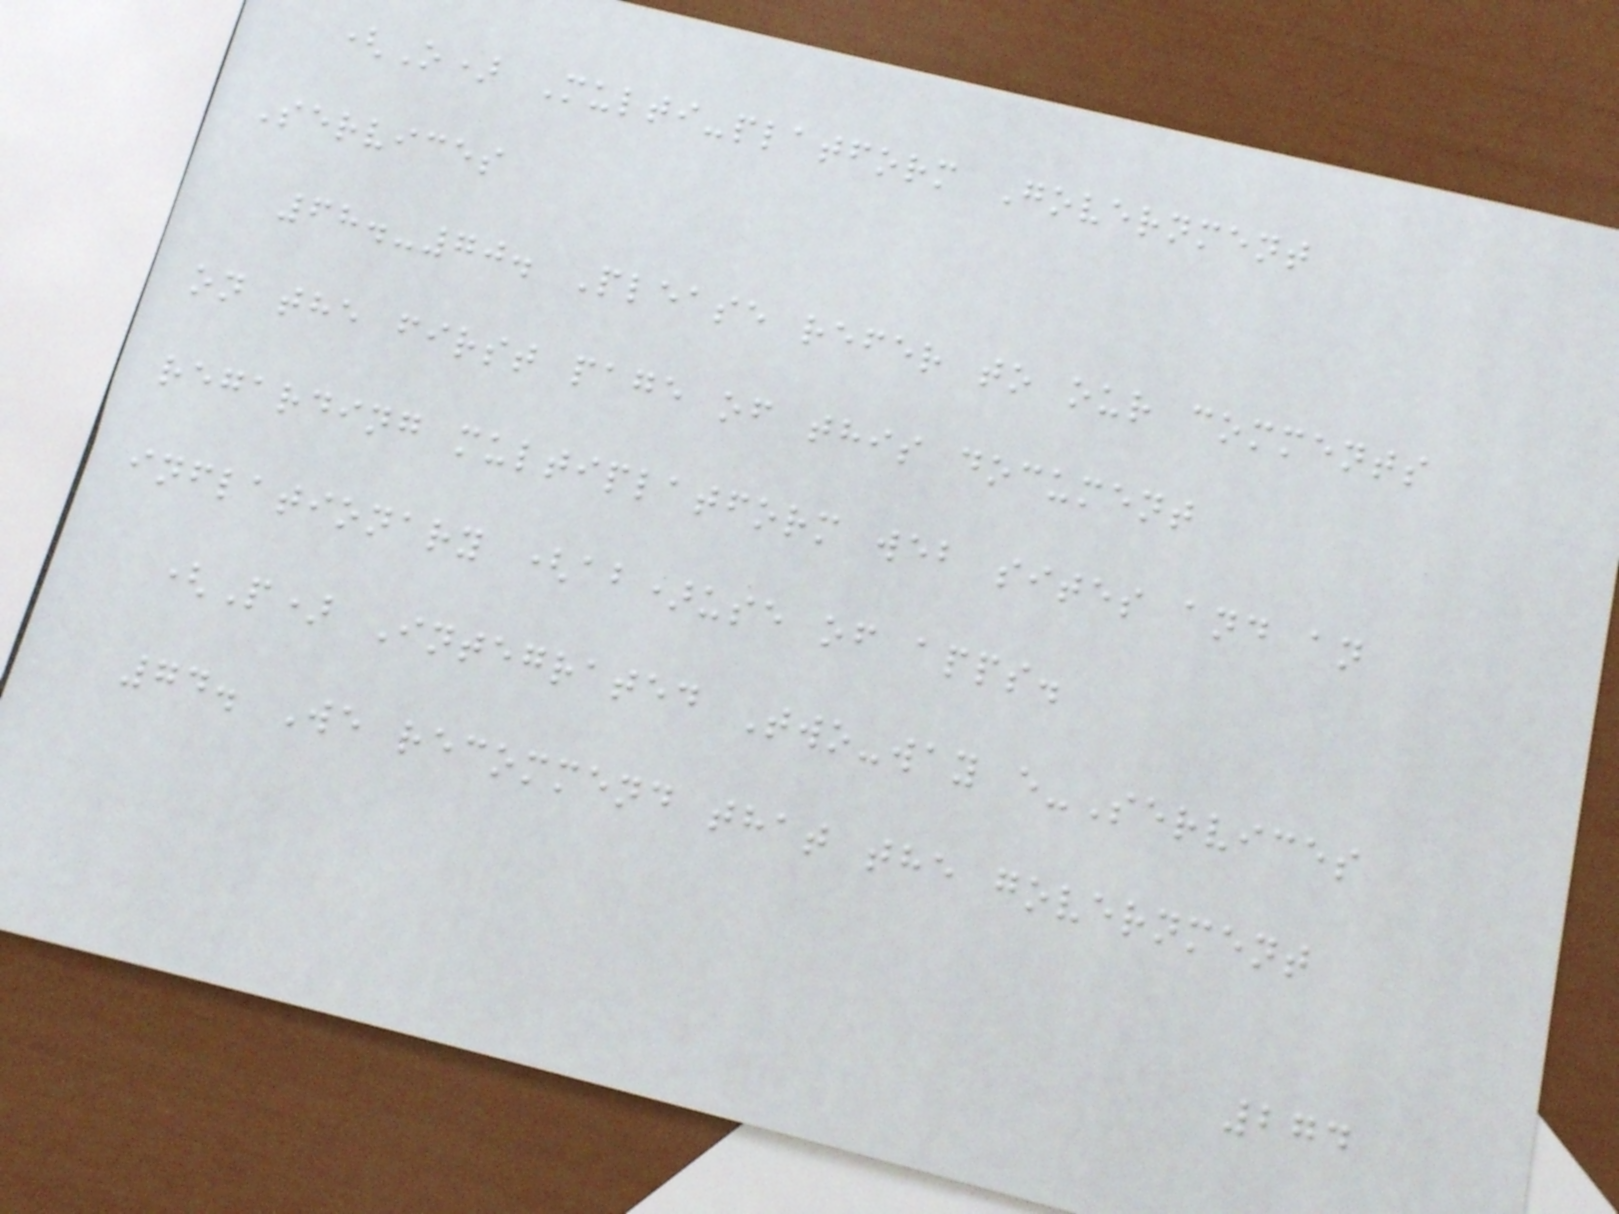(O) Multi-platform Government
Services
68.-70. Please refer to our comments
on the first page of this document
regarding multiplatform web sites and an
inflationary (ab)use of apps.
(P) Integrated Two-way e-Services
74. We recommend that the government
274
